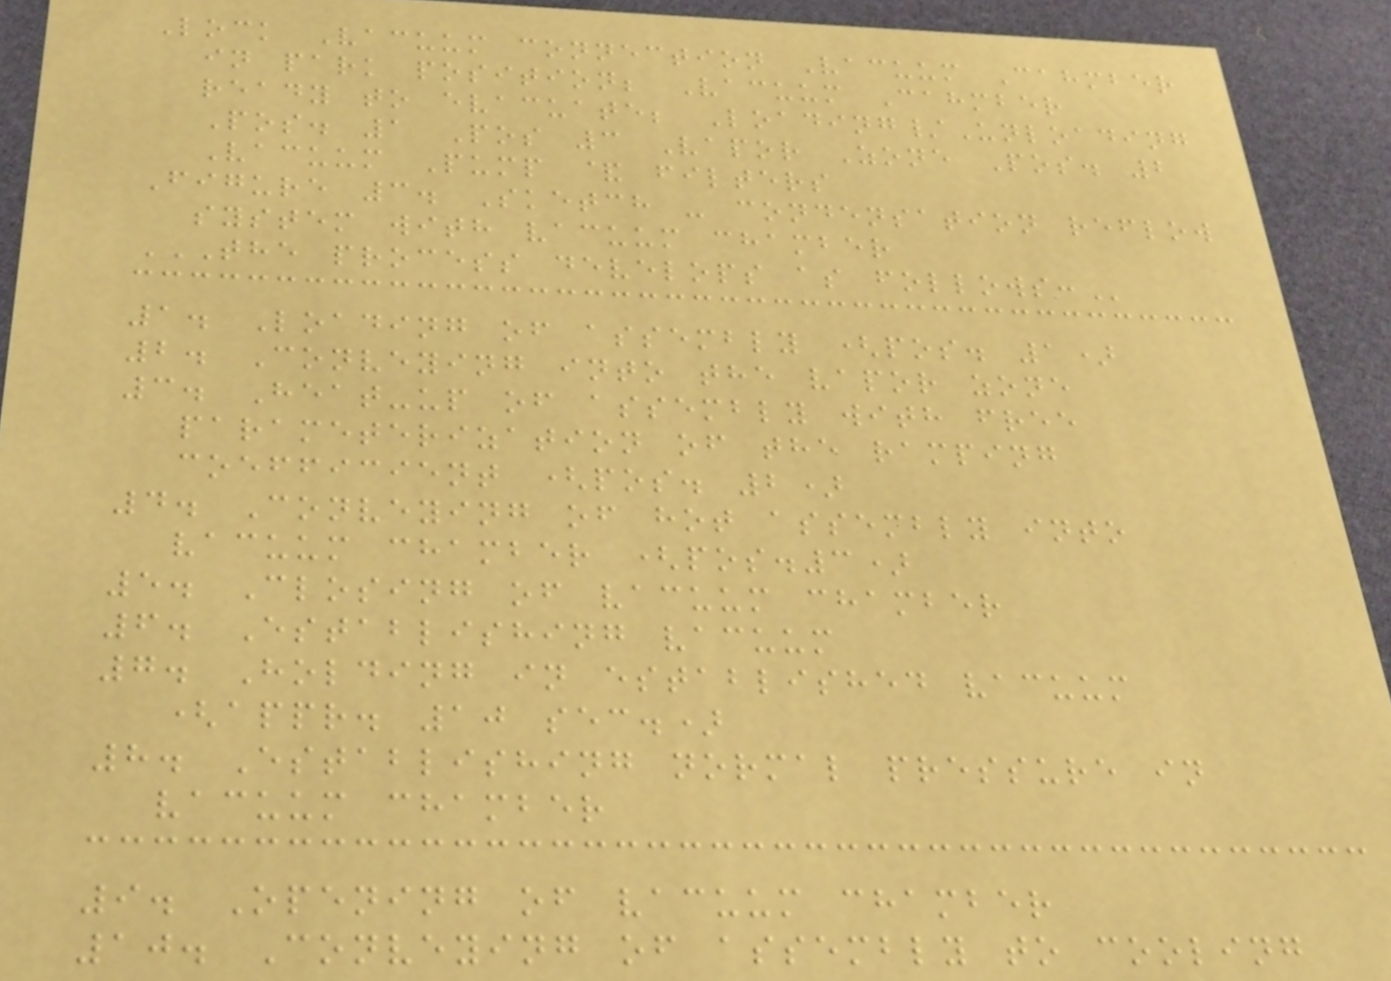Lock Vacuum connection Vacuum Cahmber
in park position; Vacuum Cahmber
ready to evacuate; Loading/Unloading
Pos. 1 Pos 3 Vapor Zone Pos. 2
Vacuum Pump & filters
Figure 3. Sketch - condensation reflow
system with vacuum chamber
THE PROCESS DEVELOPS AS FOLLOWS:
1. Loading of assembly (pos. 1)
2. Conveying into the vapor zone
3. Heat-up of assembly with free
parameterization of the ramping
coefficient (pos. 2)
4. Conveying of hot assembly into
vacuum chamber (pos.3)
5. Closing of vacuum chamber
6. Establishing vacuum
7. Holding in established vacuum
(appr. 10 sec.)
8. Establishing normal pressure in
vacuum chamber
9. Opening of vacuum chamber
10. Conveying of assembly to cooling
